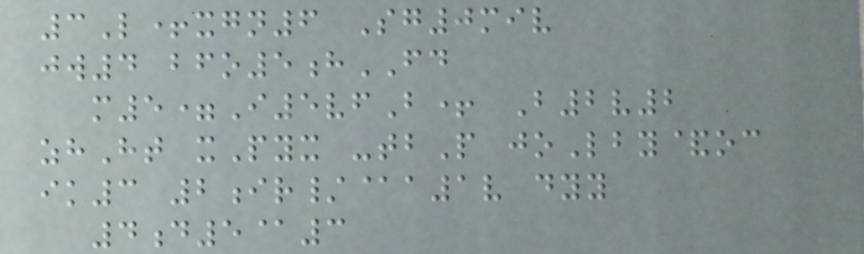3L+xgn6 Sg0miv
jw4 bfo5hFD
m5=I5vfB+ B2v2
zhHt xPyx -tbP joLby&oc
ik3 2ir/@a1v dyy
4d5@3
